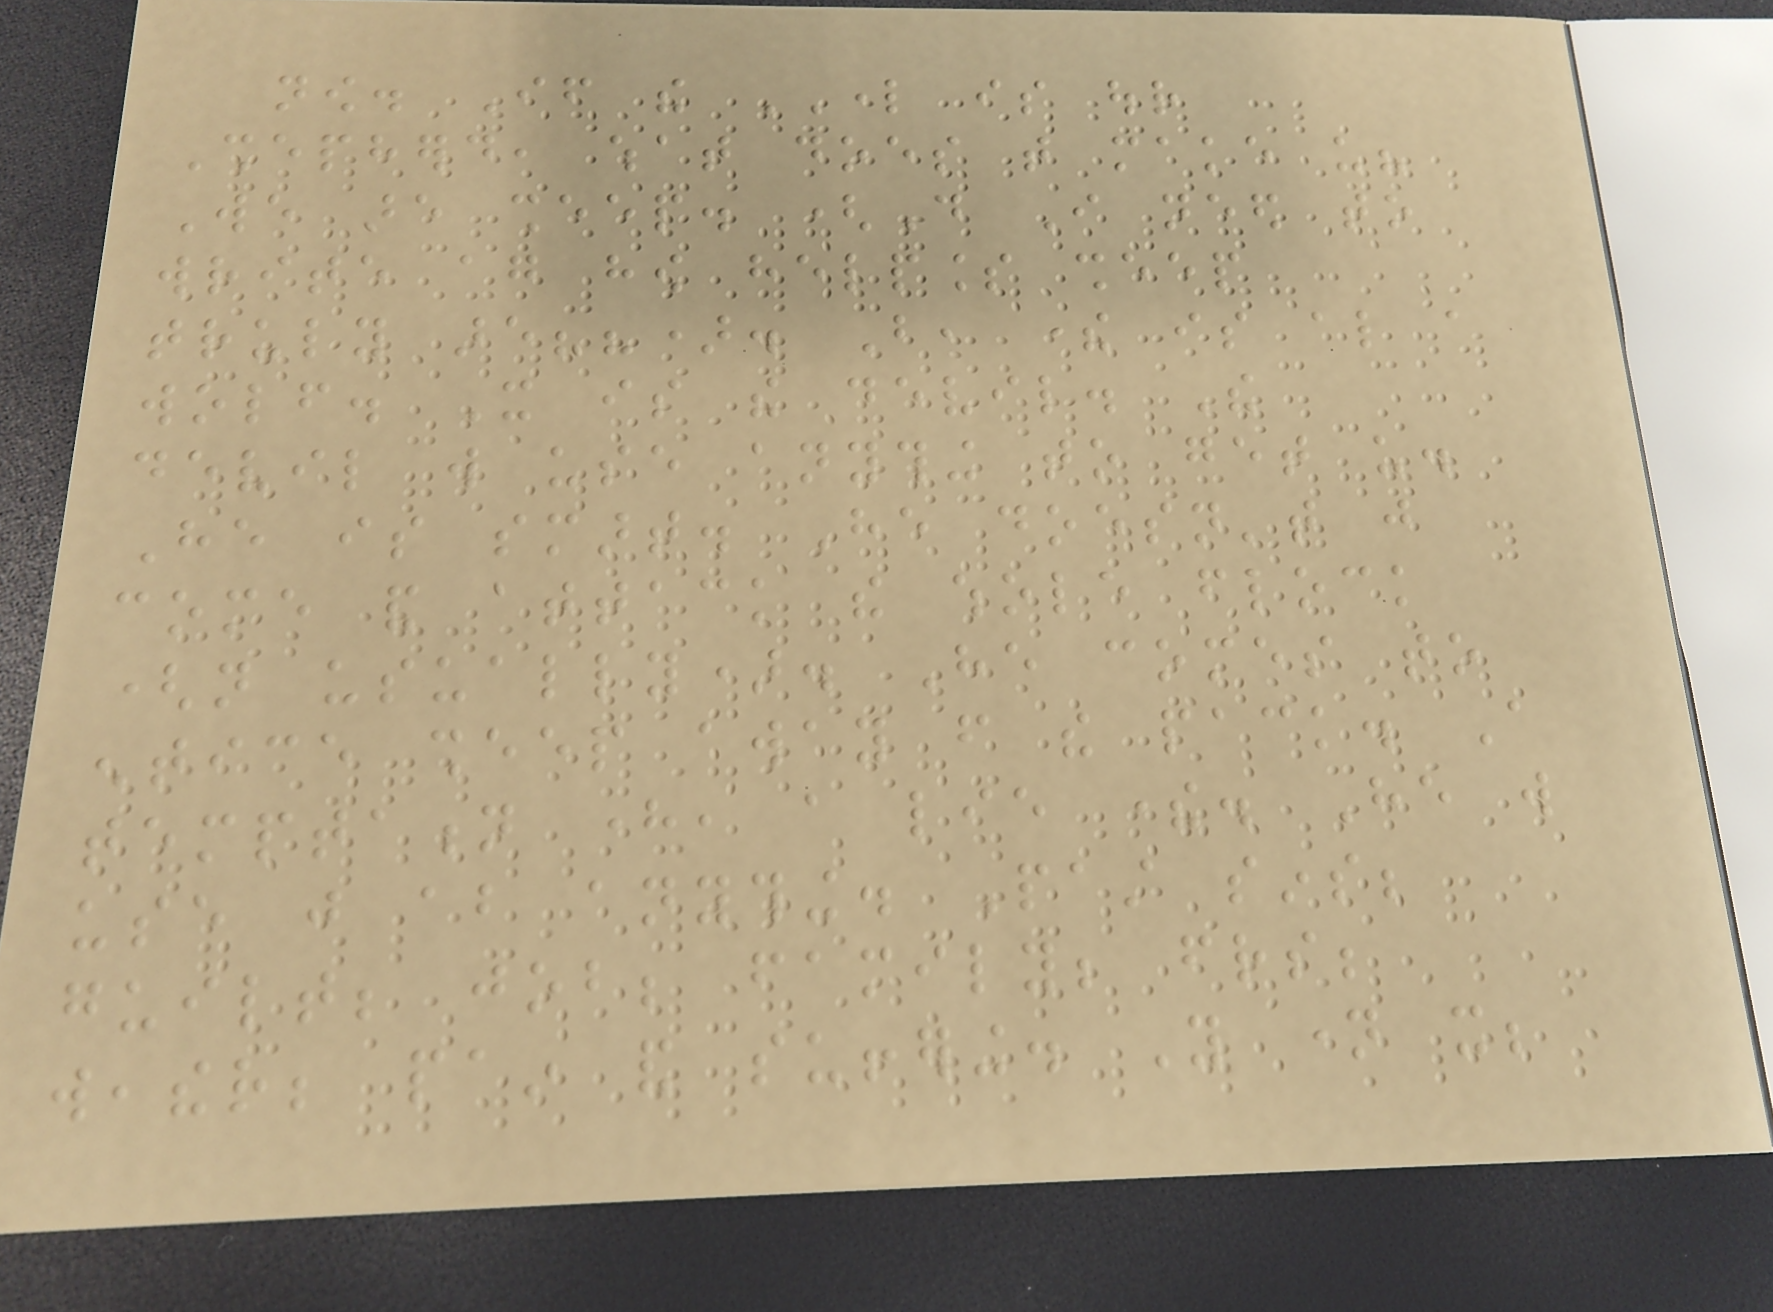now. If the LORD is our
Shepherd, what does that make us?
We are sheep. (Do I need to
write again how helpless sheep
truly are??). But, there is also a
wolf. It is the devil. The
devil will use anything to get us.
He is smart. He doesn't just
come and attack the whole flock
(not usually). He comes to
entice sheep away from the pack. A
temptation here, a lie there. He will
use just about anything. Past sins;
guilt; job; family; friends;
weather; pain and suffering. You name it;
